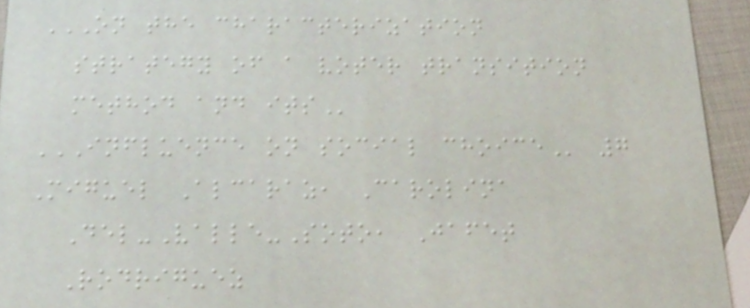ON THE CHARACTERIZATION
STRATEGY OF A VOTER TRANSITION
METHOD AND ITS
INFLUENCE ON SOCIAL CHOICE 7
Miguel Alcaraz, Carolina
Del-Valle-Soto, Jafet
Rodriguez
